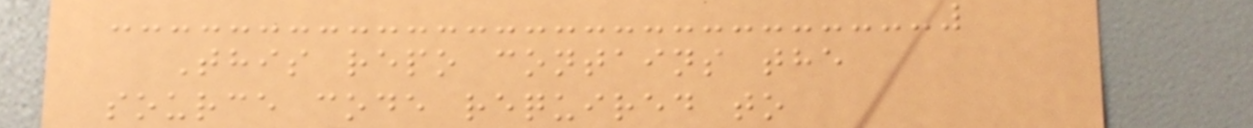This repo contains the
source code required to
